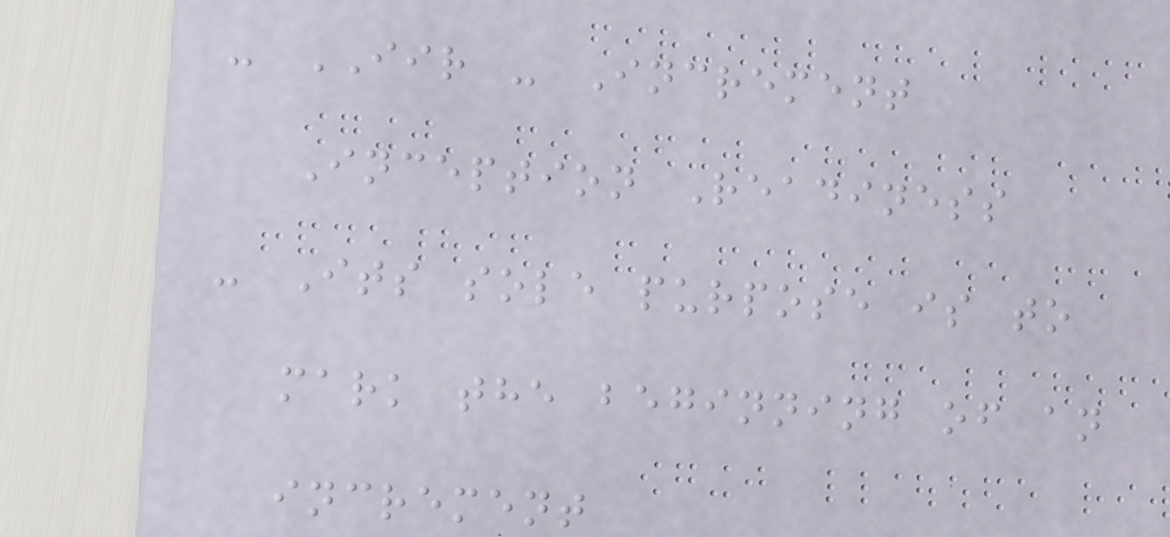- IIR - Increment
Inception Readiness
- Its sole purpose is to
mark the beginning of an
increment
